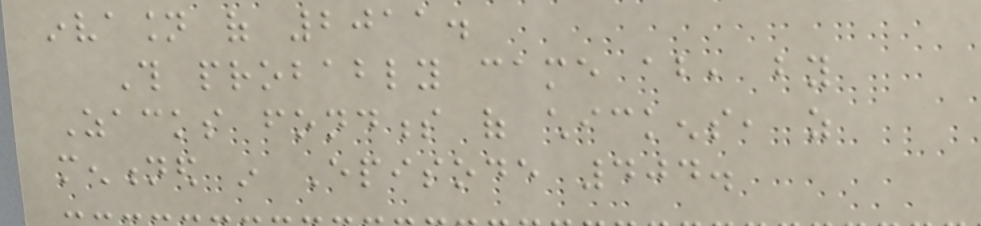invasion of 2011.
This probably came about, by
Zacks fondness of chickens, as
mentioned in Episode 404.
